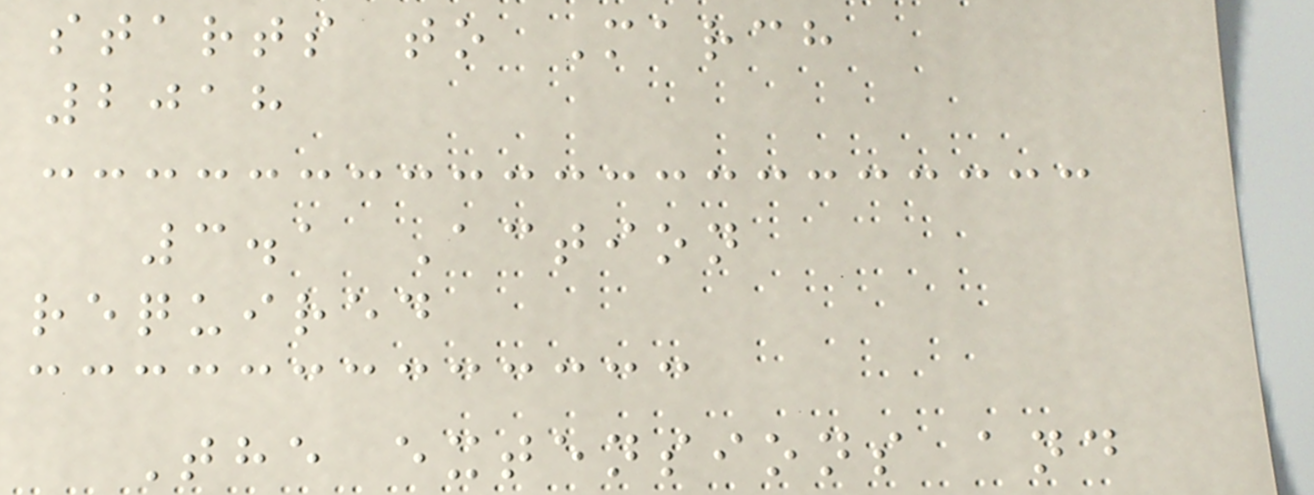starts to March
2018
3.1 Action
required
The extensions and
